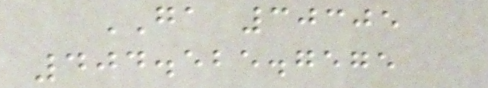GA 30305
404.525.7575
